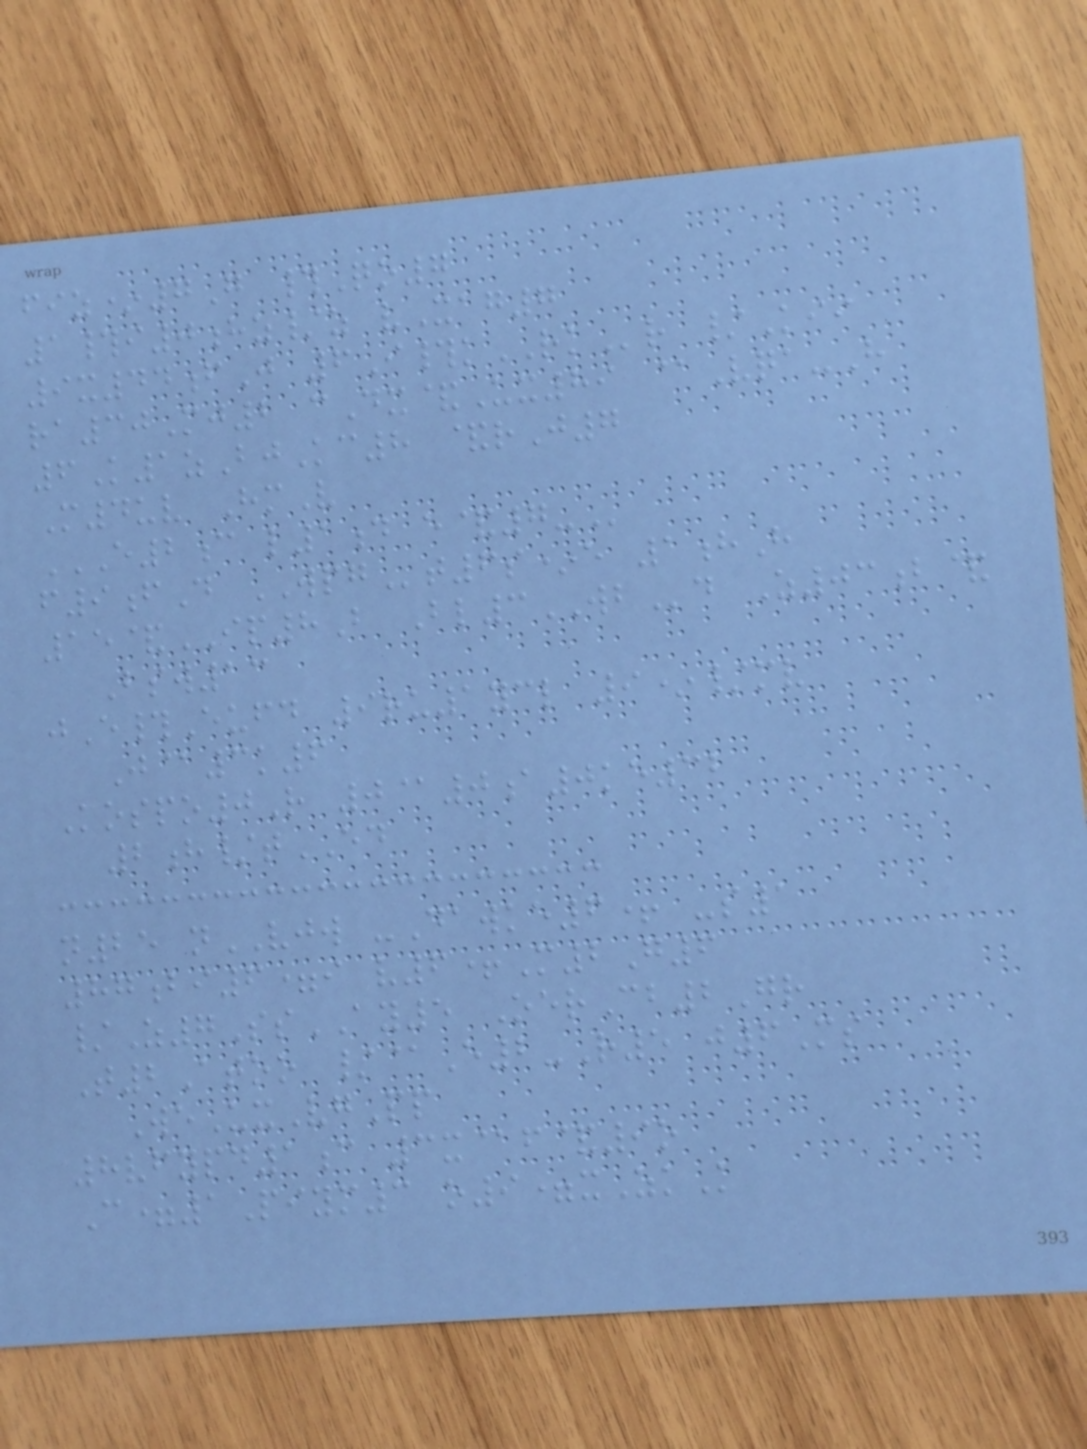fiz*7G #Qo7
1#i0hz/z vXag7
9x44fJ 6I#kRKr /Kii
ra30Mj2 cDx&Ux89 @Vqa-H
6K1zBjKc8 &rJ7
M4uv HmV
E2C L1D E&7-
f9fD WPGt6s*e 1hH
15&IP8B Bl3WBd Z03b&
Bsw13
jE#Eufd 9ru1ycl 9*/mv
J@3k6
Kospo0R 0@0a0ke32
2h/tED
n25 nVJW -Dawke6+ -s1
87bi6=i v6+M2G6
/Z7SsAY5 OerCb2Gr
T2Atoo /@E2-R5 j6Ms
WeUxVgPp
8vfypd1c 3x@f&9o
C=1Piym3 o9=xZkK
